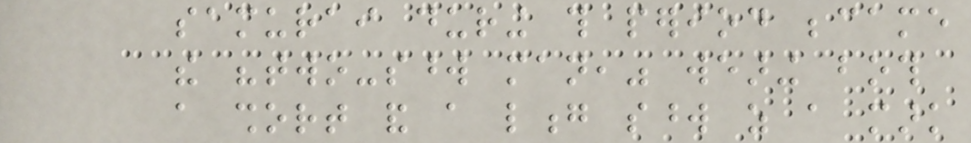samurai during this period became
the "two-sword man," wearing both
a short and a long sword as a mark
